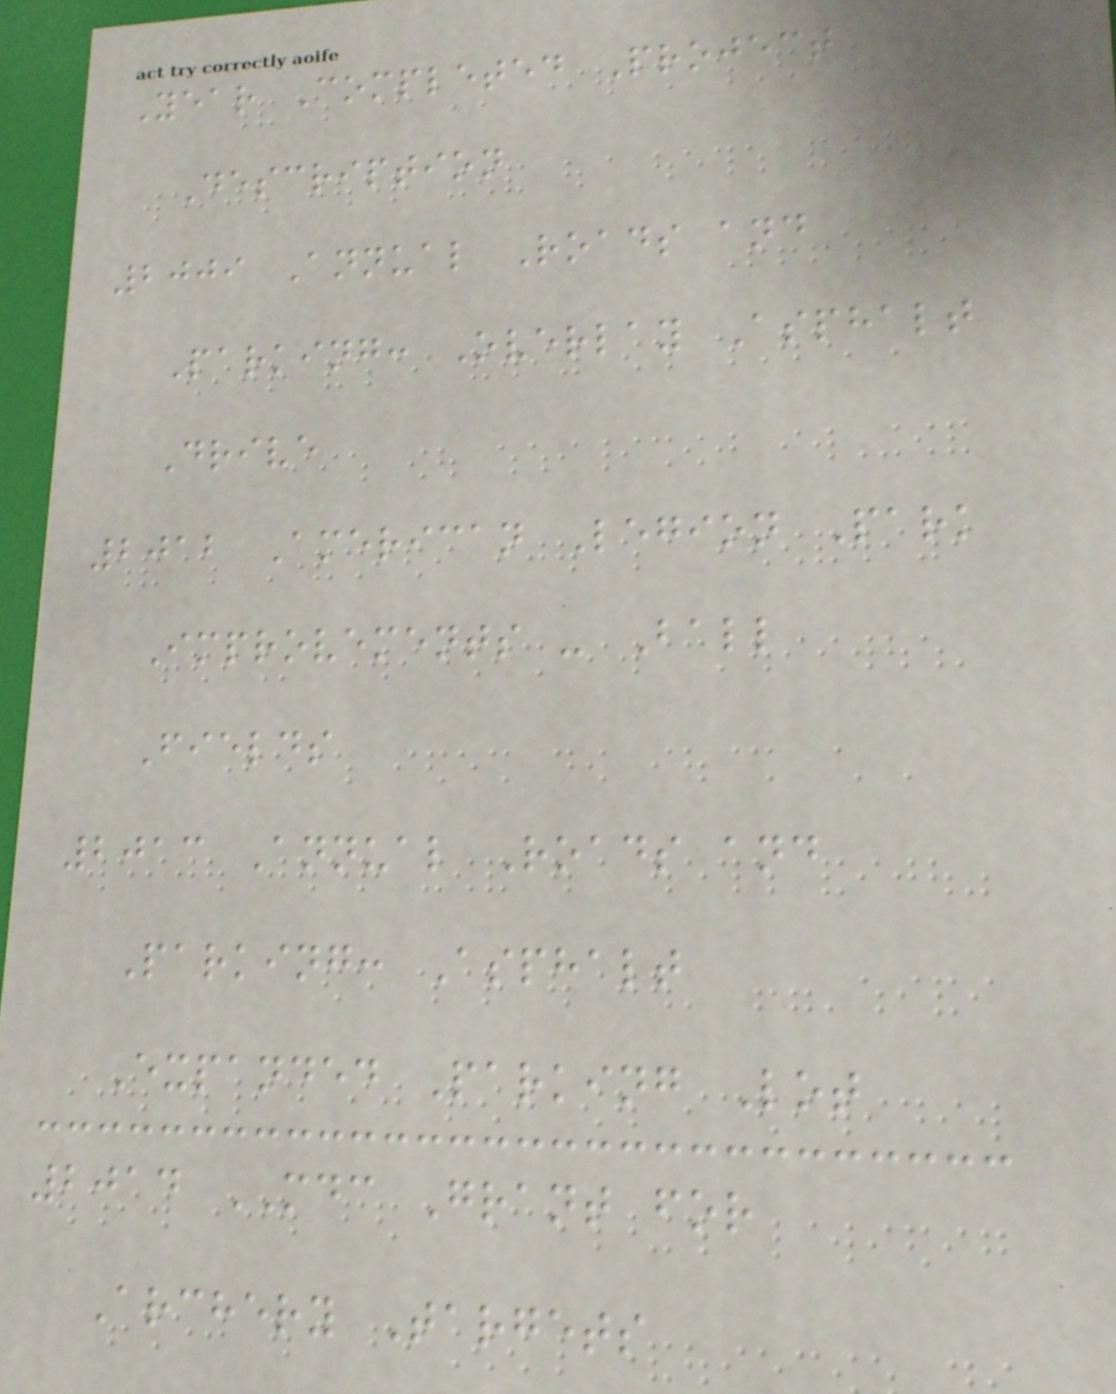Year Completed Project
Description
2009 Annual Roads and
Parking: Overlay Asphalt
Drive
2012 American Legion Park
Improvements - Ball
Fields
2013 Annual Roads and
Parking: Asphalt
Expanded Parking Lot
2014 MDC Grant for
Archery Targets
